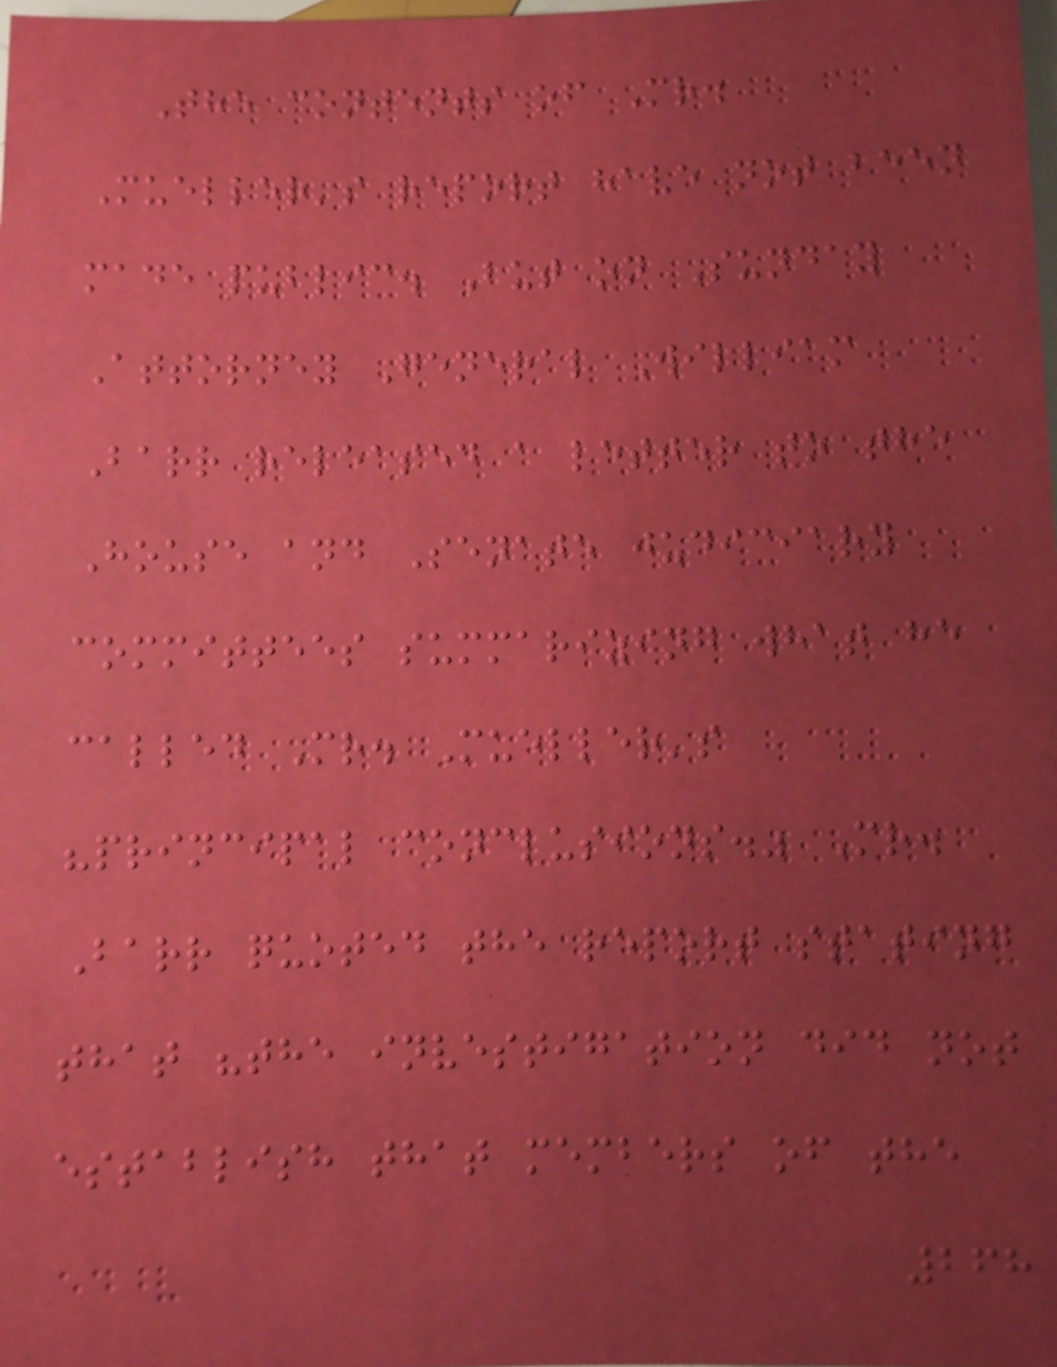The contents of Mr.
Mueller's report have not been
made public. But on Sunday
Attorney General William
Barr released a letter to the
House and Senate judiciary
committees summarizing what he
called Mr. Mueller's
"principal conclusions." Mr.
Barr quoted the report stating
that "the investigation did not
establish that members of the
268
